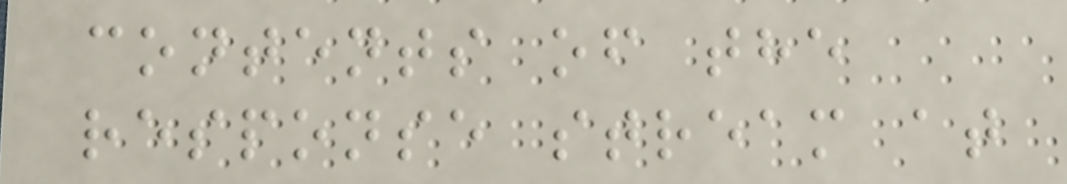contents of the
response stream at
